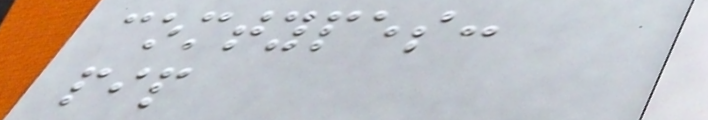comtypes:
pip
